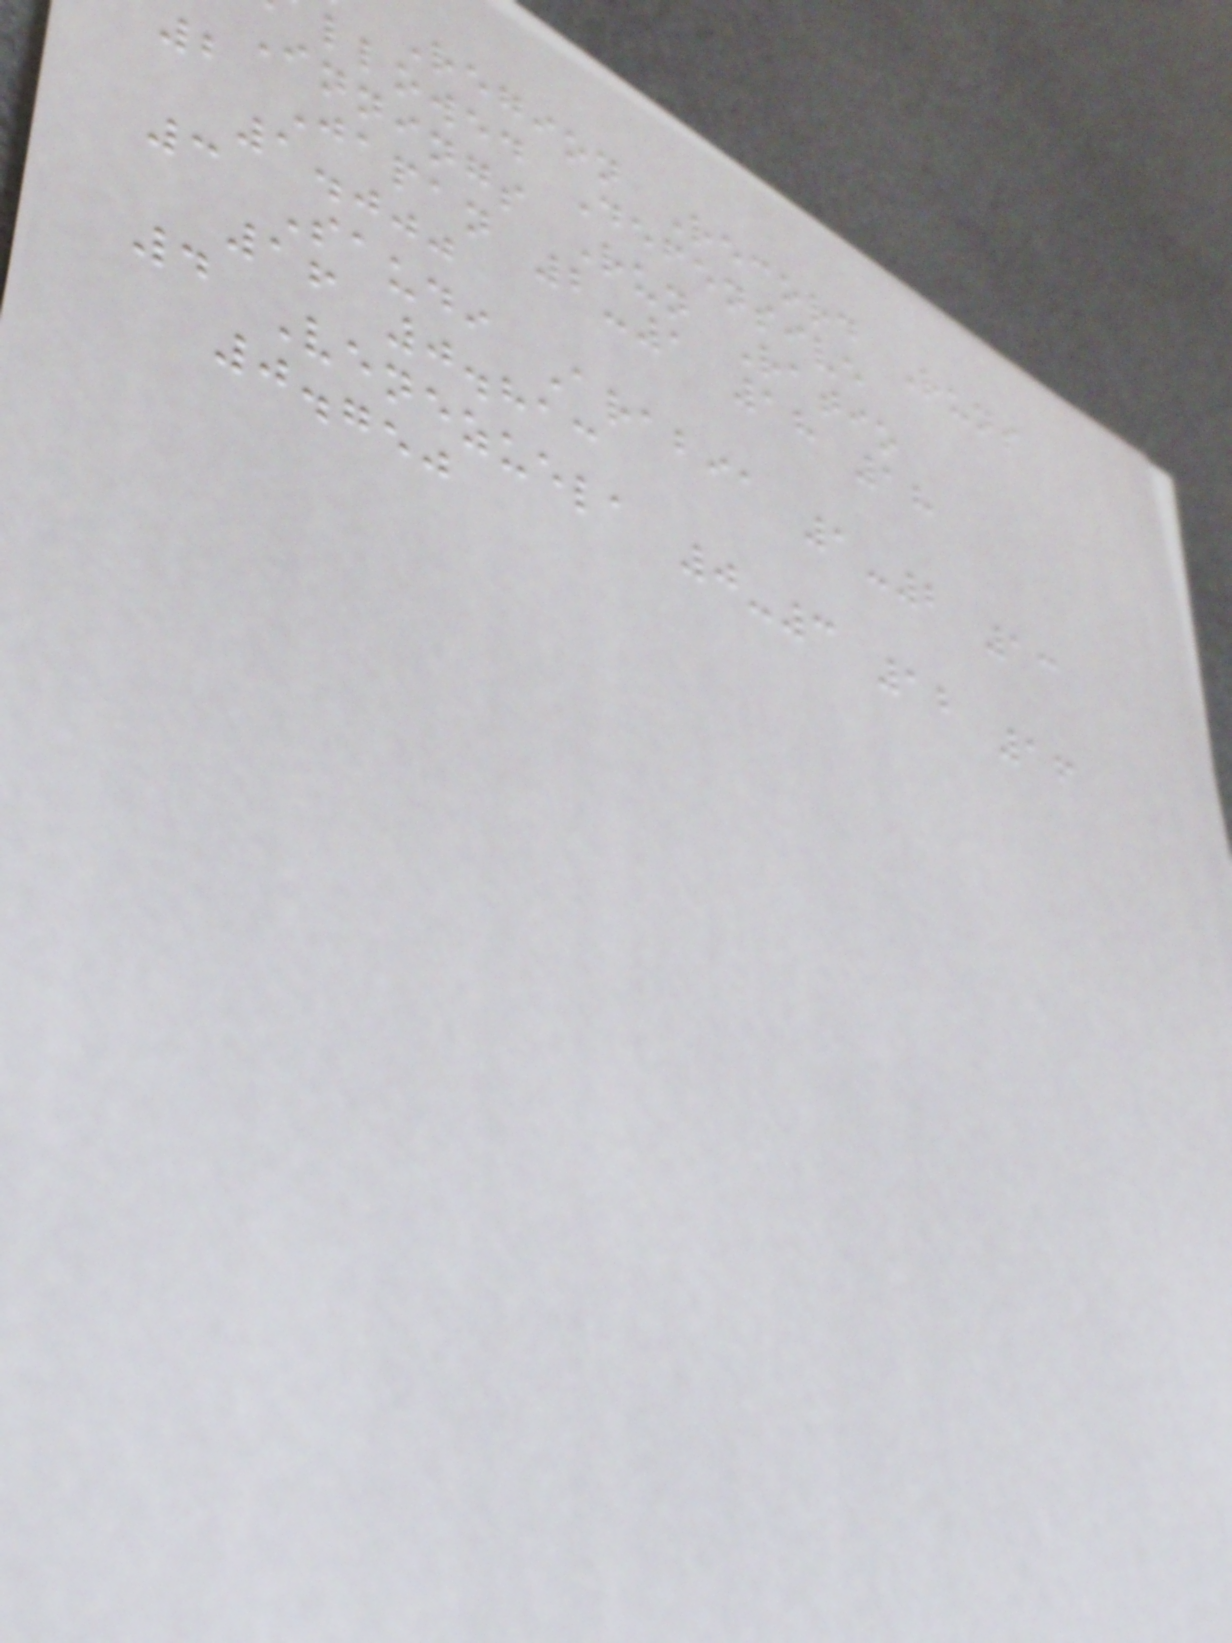Region Record Runs
llowed Defensive
Innings Run Ratio
2 Japan 2-1 18 18
1.000
3 Saudi Arabia 1-2 13
16 0.813
4 Venezuela 0-3 12 16
0.750
